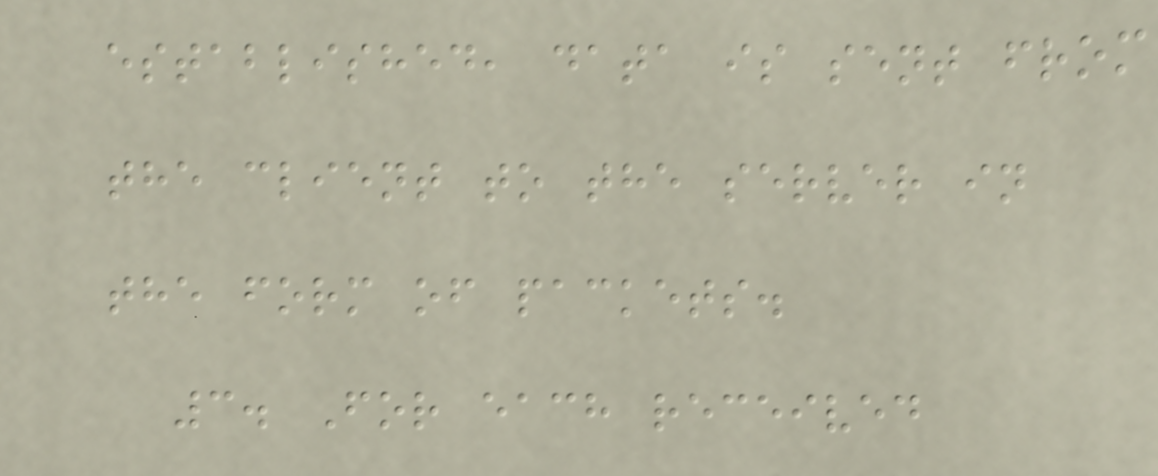established, data is sent from
the client to the server in
the form of packets.
3. For each received
